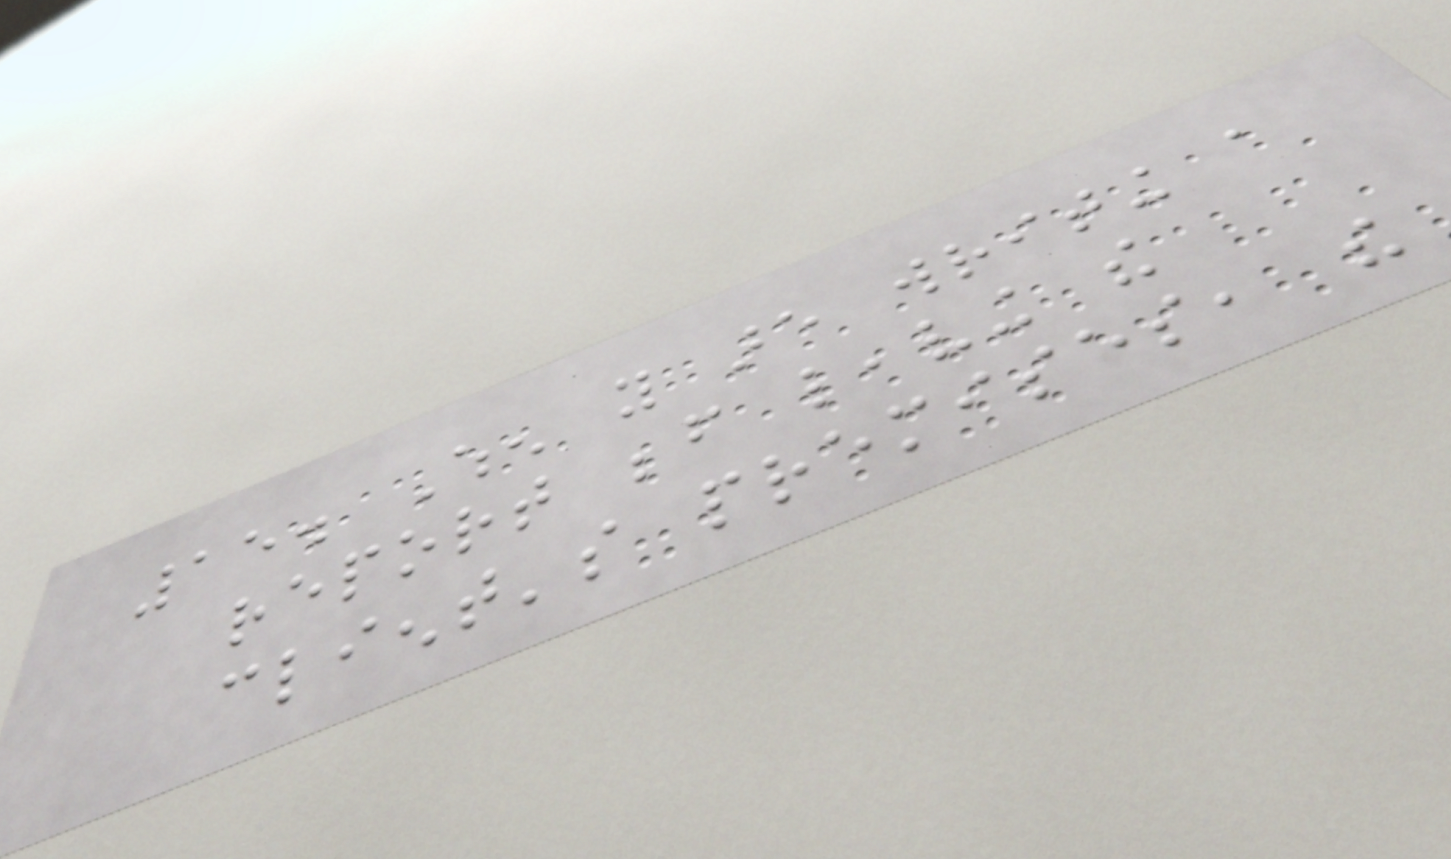15. When you are writing a
report before leaving the
client's premises, the
